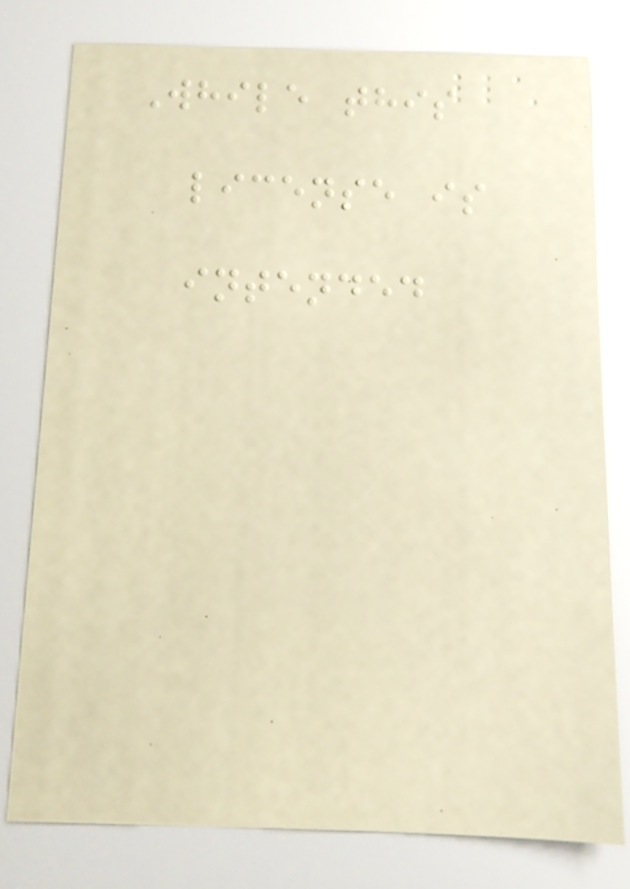While this
license is
intended
